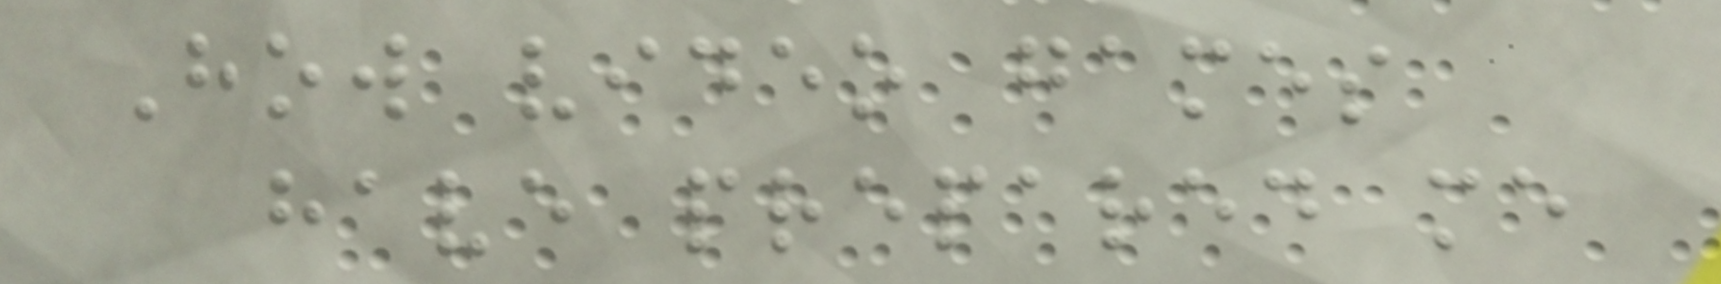How video games
have prepared me
